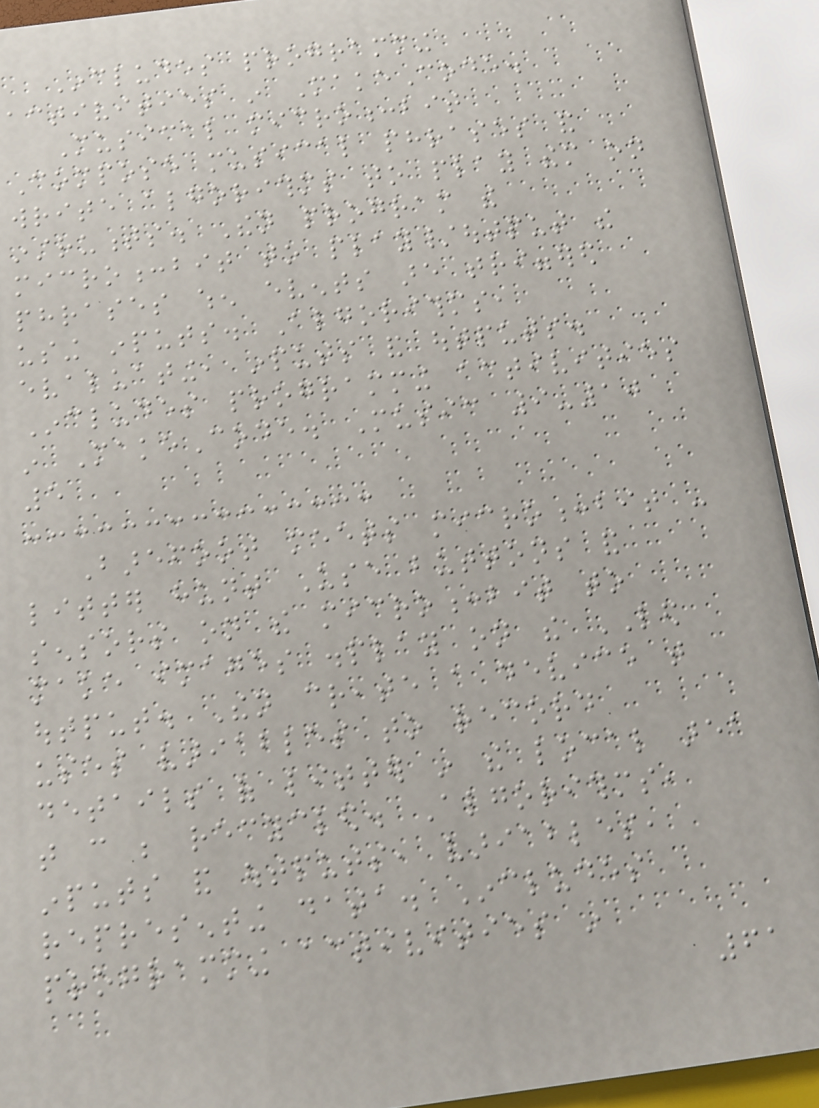Includes programming
activities in MakeCode.
Musical micro:bit
Compose musical phrases and
write algorithms to play them on
instruments. Then program the
micro:bit to play/output the
phrases when events are triggered
using inputs. Algorithms,
evaluating, inputs and outputs.
Includes programming activities
in MakeCode. Music 9-10
5
Barefoot meets micro:bit -
litter hunt Use buttons and
sensors on the micro:bit to
make images display on the LED
output. Then create a device that
uses variables to record
details of litter in the local area
that can be recycled. Algorithms,
inputs and outputs, variables,
representing data. Includes
programming activities in
61
